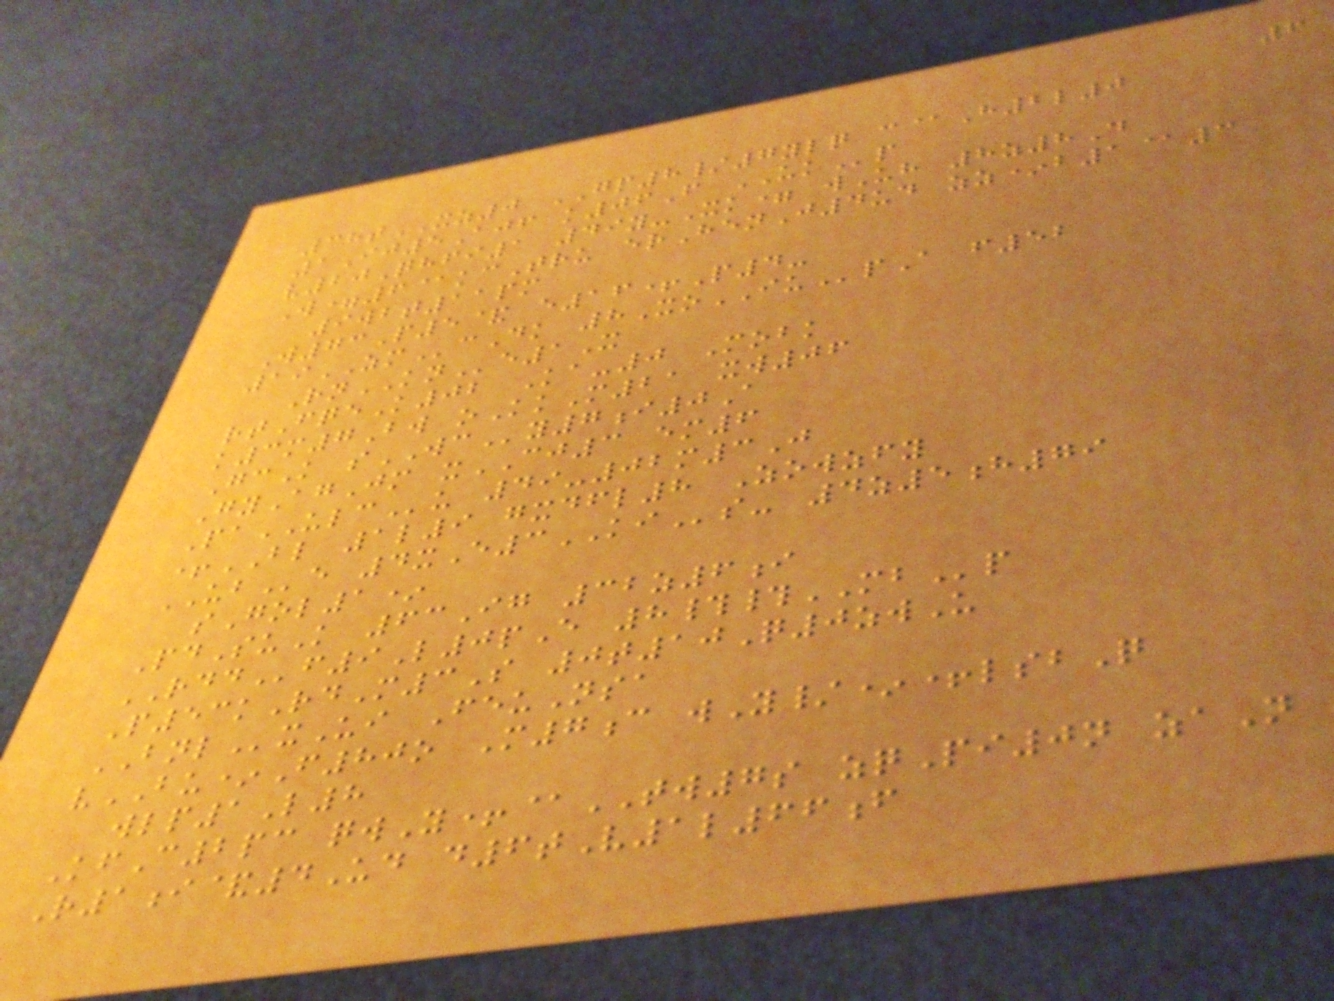6
38tXZ0 GP8/7ylq c@H2l0
1Ij5Ajf k06F UKp
v20Qhfi1 49y-Xk= wUh 8z8D
W=6@kcTru erHenJ4ud zz*b1@3
9wbt11pm
W73P5& e16+P4-
19ZMcDk 8XoIUpA f52
RnKNe1X
rtFqeK02 Ka-0 Mobk
k3m7Bw oKkM21 xw06
GcK sWCy7i0A
GyAgJm xCJ3 em6
PaULCu 49-02m3J
+BL 1l9 gxdfl8 Zowzfy
UBe 4xE3KIs- 4z5h79
sGol1*
PdSuK 63Ig 32z6i
RDDf9L0pE 8##MBp
P53kRdM3S 0t10Q0zwU
BNLxUi FeuNsa
vBU*F80o M7c wY/*+lsbQ
wlp1L8
KfC2pc qwY+@TW7s zqPi0n zaN
R1i&4Ud d6tV1l66f
